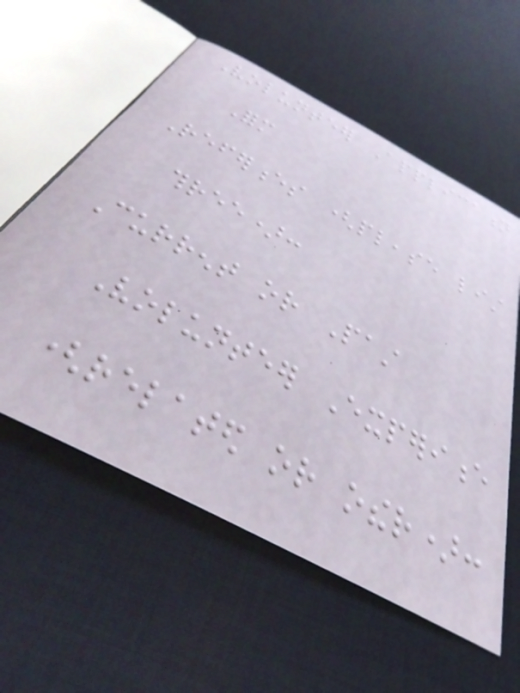Volunteer Application
Form
References (please list
three):
Current or Past
Volunteer Experience
(related or other):
